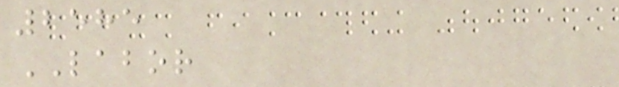2585
LABOR
